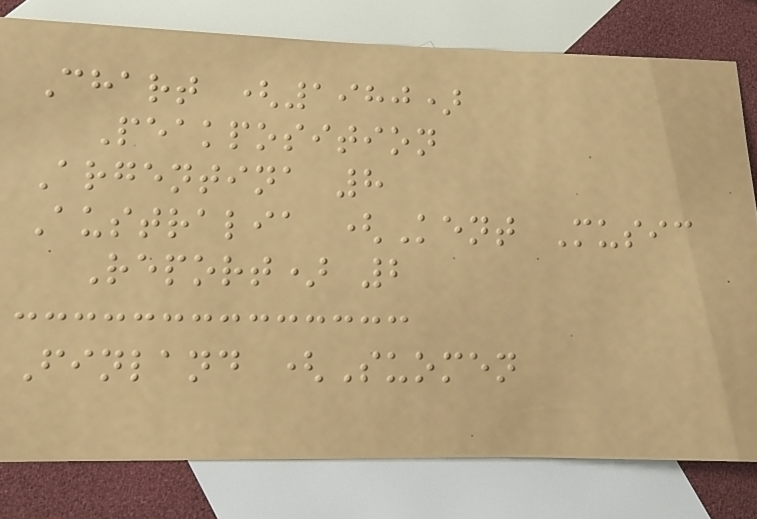Chart (1980)
Peakposition
Argentina 8
Australia (Kent Music
Report) 2
Finland (Suomen
